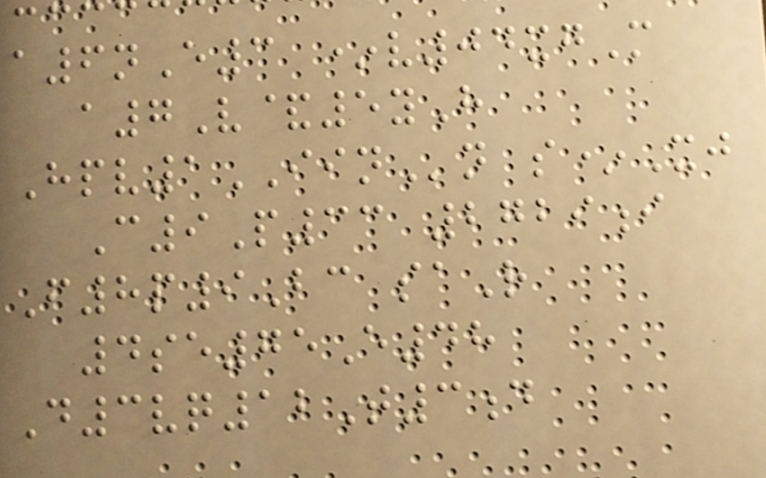a6nE3 *v04xgM
a7V&5yH
Hpv1IINn s*Xj
C9P33 2729i
F8p9Bc saR
4se75E48
D3vq12T3d
